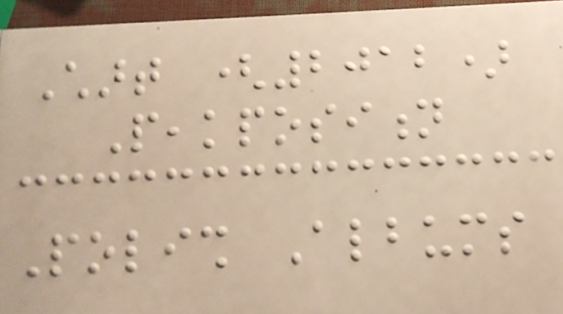Chart (2012)
Peakposition
Polish Albums
